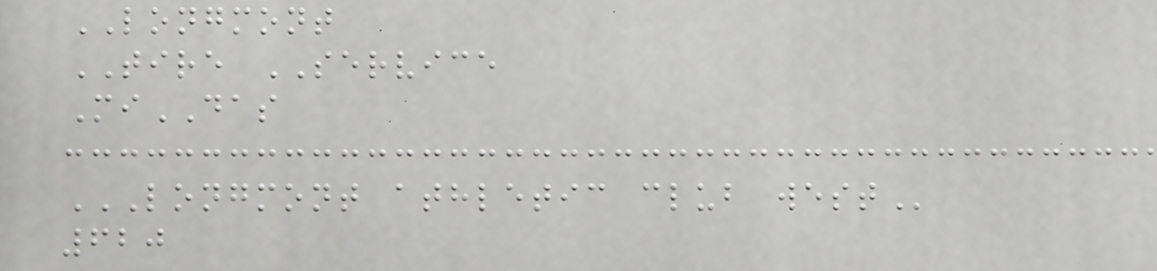LONGMONT
TIRE SERVICE
MiDAS
LONGMONT ATHLETIC CLUB WEST
620
